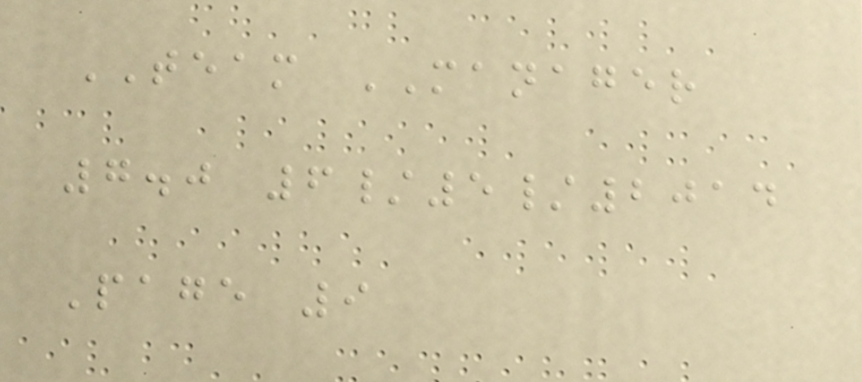TEAM MANAGER
7.0 6/5/2014
Page 9
